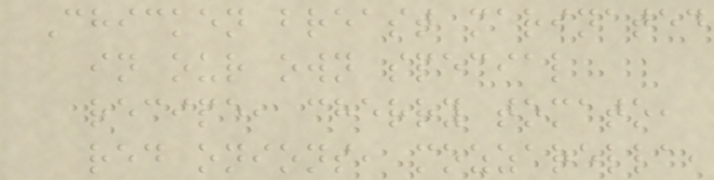Chicken breast marinated
in our own special
recipe, cherry tomato,
red onions, mozzarella,
